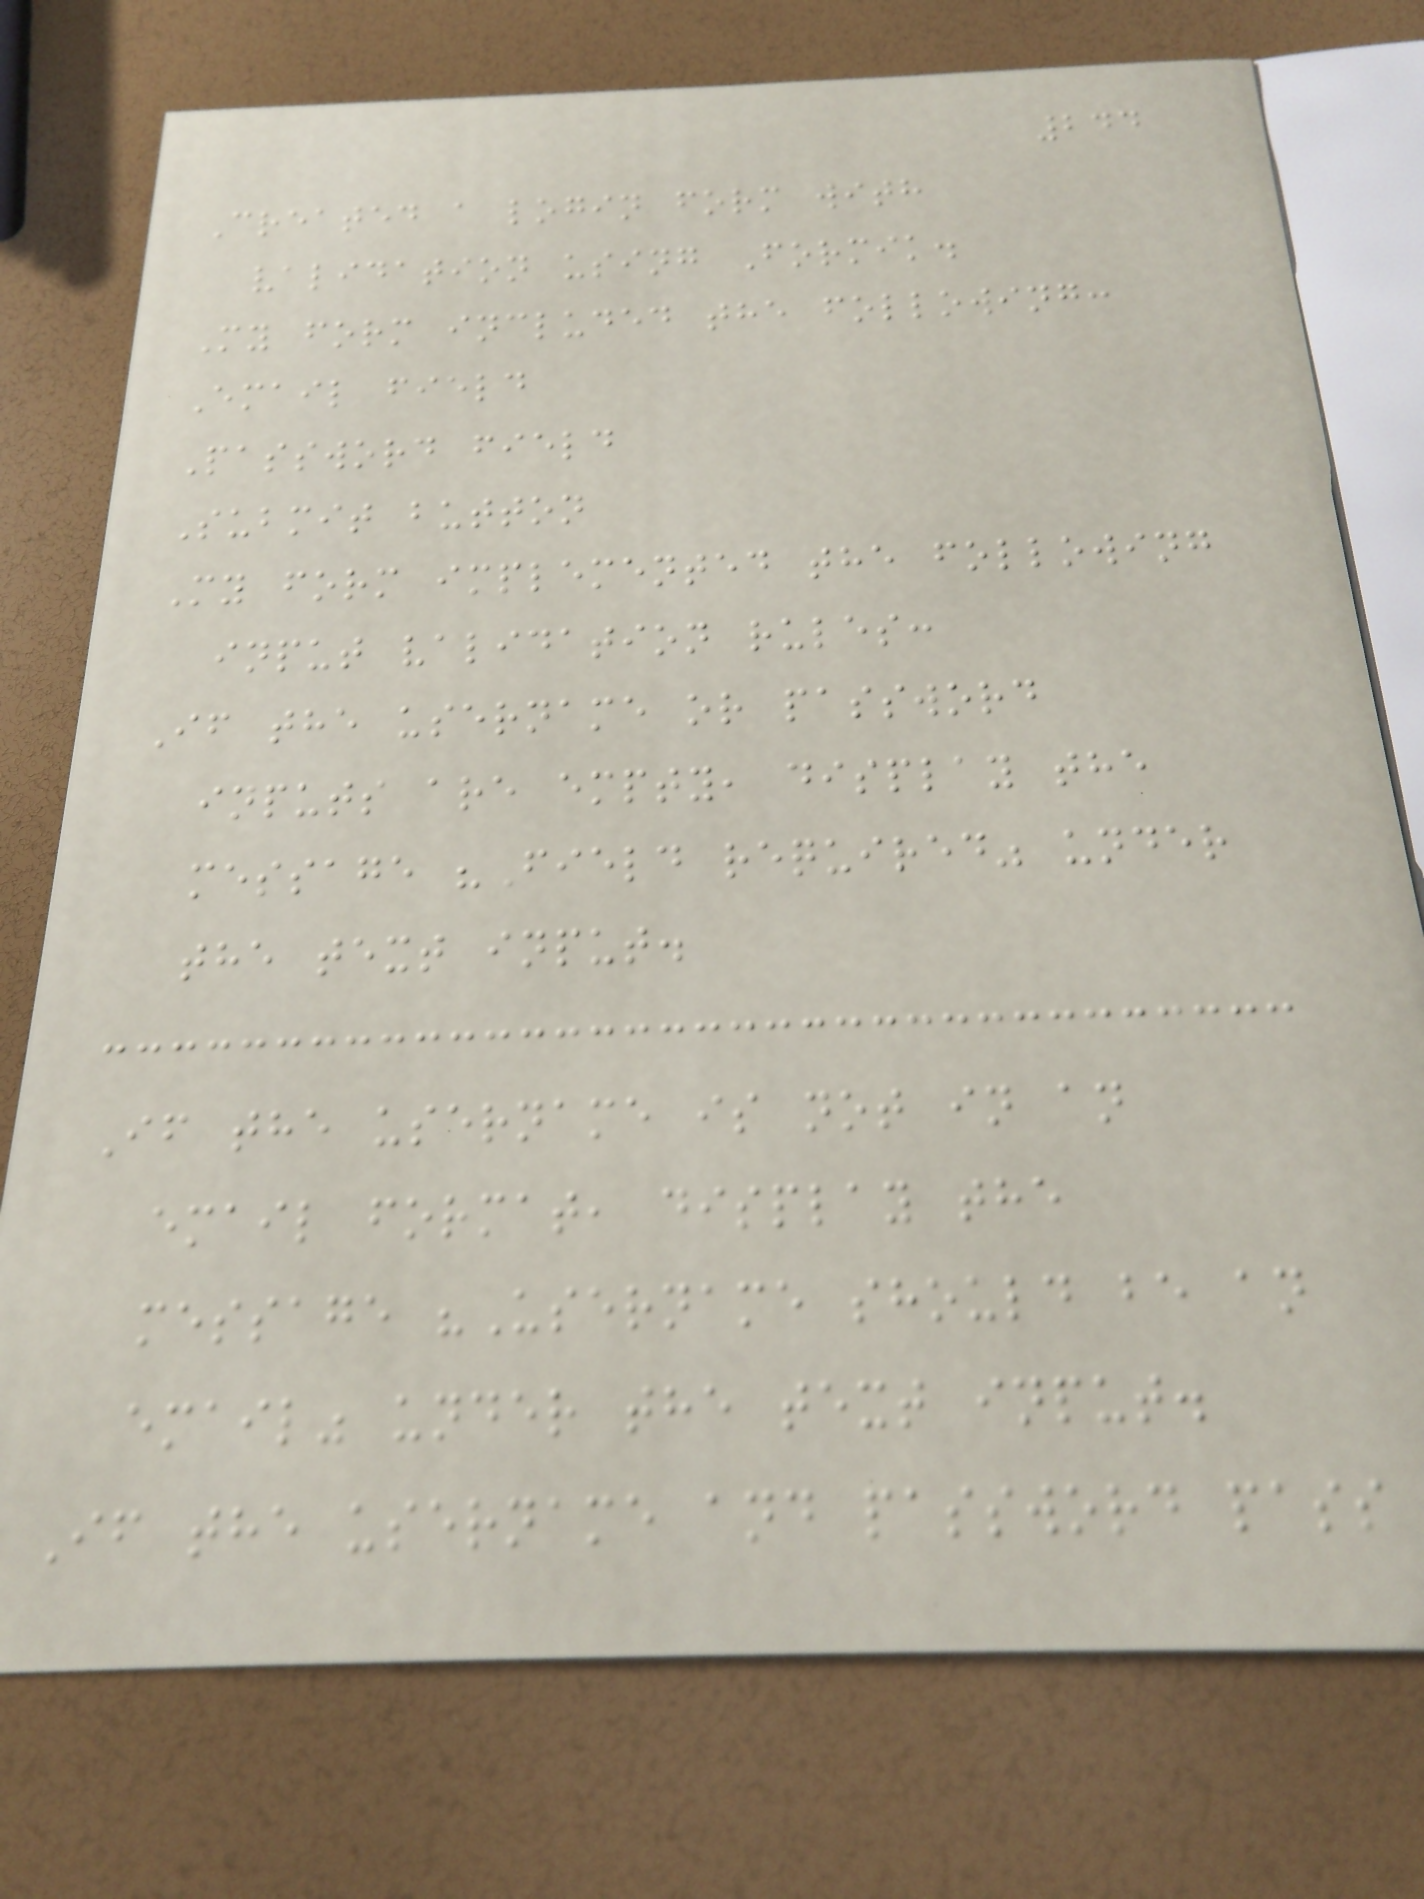244
Created a login form with
validation using Formik.
My form included the following:
Email field
Password field
Submit button
My form implemented the following
input validation rules:
If the username or password
inputs are empty, display the
message "Field required" under
the text input.
If the username is not in an
email format, display the
message "Username should be an
email" under the text input.
If the username and password pass
